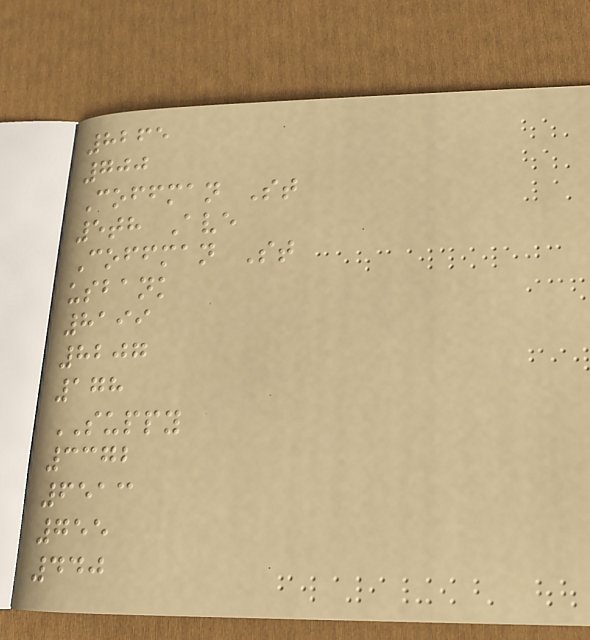8265
700
Coffman St
5th Ave
Coffman St
usbank
8199
8207
178
SUPPY
3372
6513
755
440
